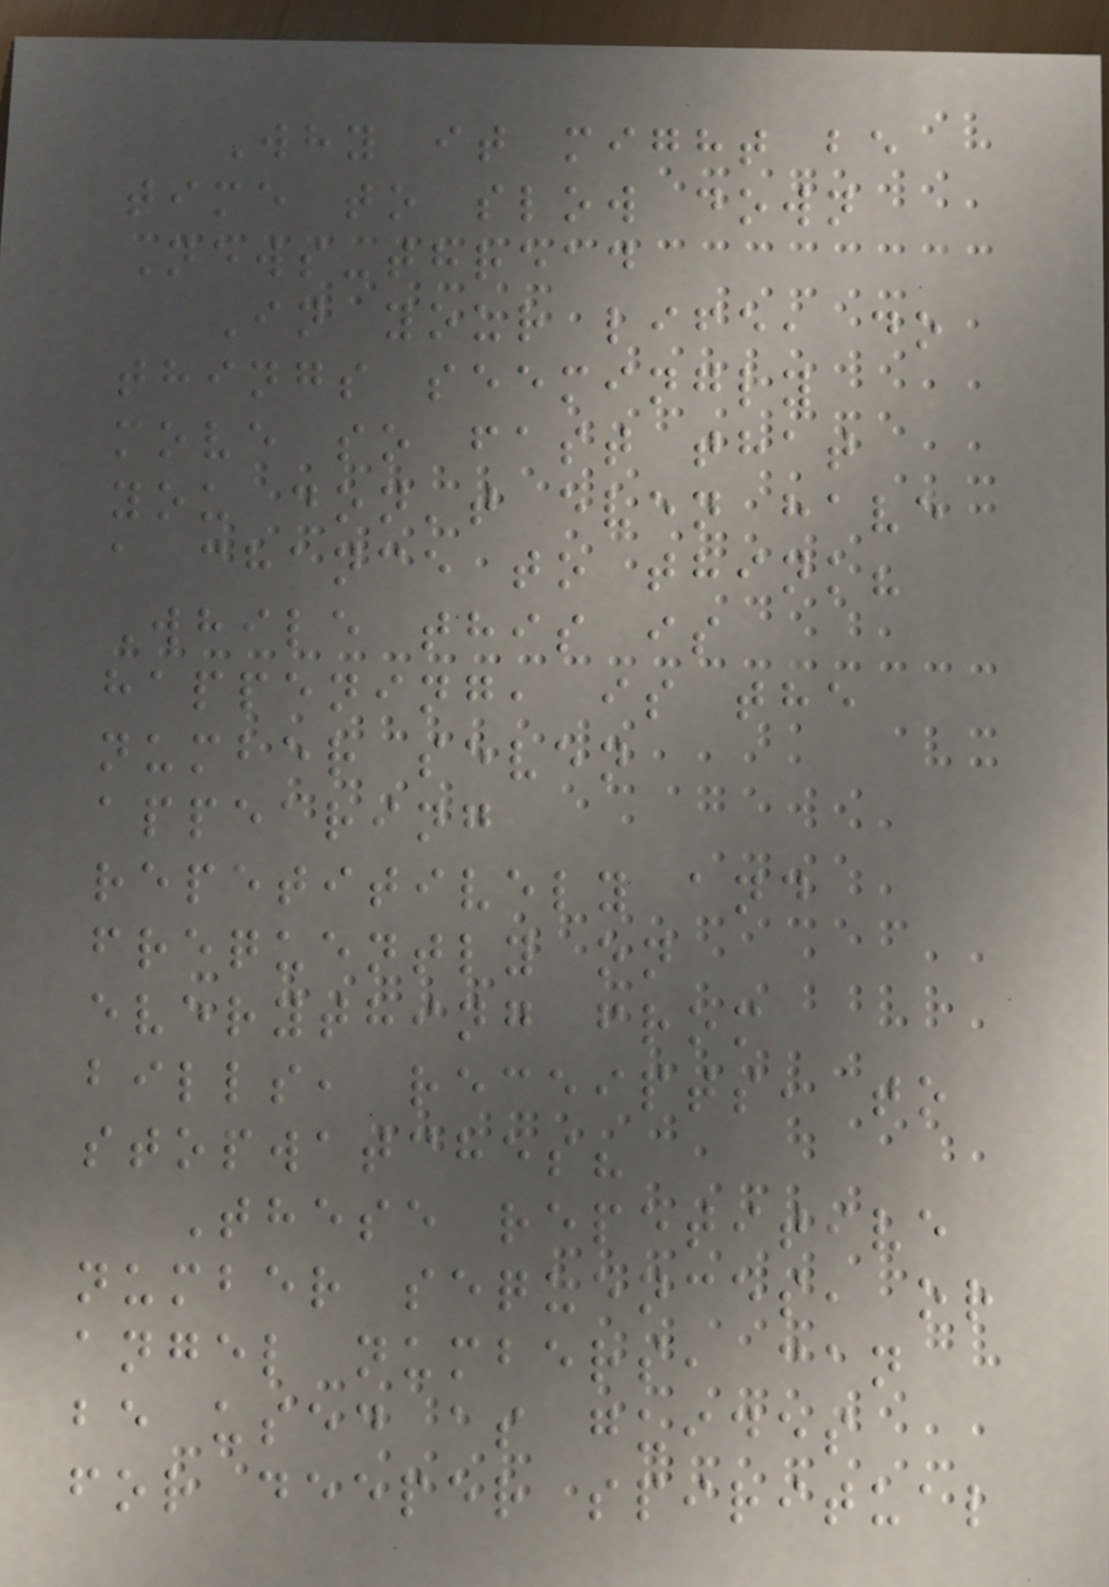Why it might be
time to slow down
News-thread
In your life, do
things seemingly
move so fast that
you don't even have
a chance to think?
While this is
happening, is the
number seven
appearing
repetitively and
frequently on
everything from
bills, receipts, to
stopwatches?
These repetitive
number sequences, or
angel numbers, can
be used as guides
for deeper spiritual
